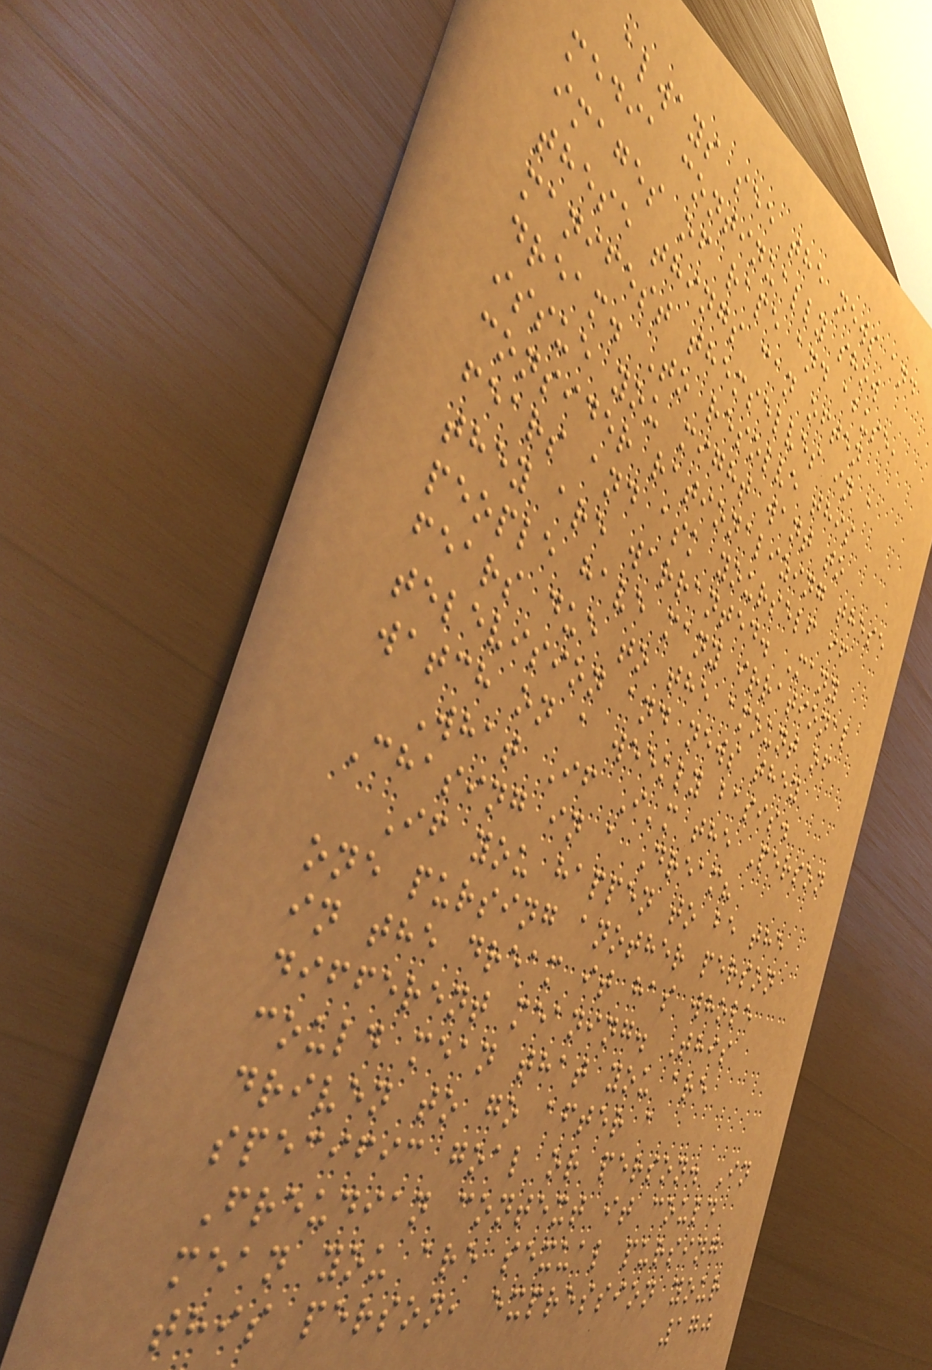always see the news and
media continually show
images of rape and abuse,
these things can often
manifest themselves in a
dream. To resolve this
issue you might want to
consider rationalizing these
fears and ask yourself if
they are warranted. Many
people have many irrational
fears due to the amount of
television and news they
watch on a weekly basis.
What If I'm the Person
Chasing in a Dream?
If you happen to be the
one pursing another person
in the dream it has whole
different meaning. This
could mean that you are
driven to go after a
specific goal or person. In
Freudian context it could
mean you are sexual pursing
this person, expression your
170
